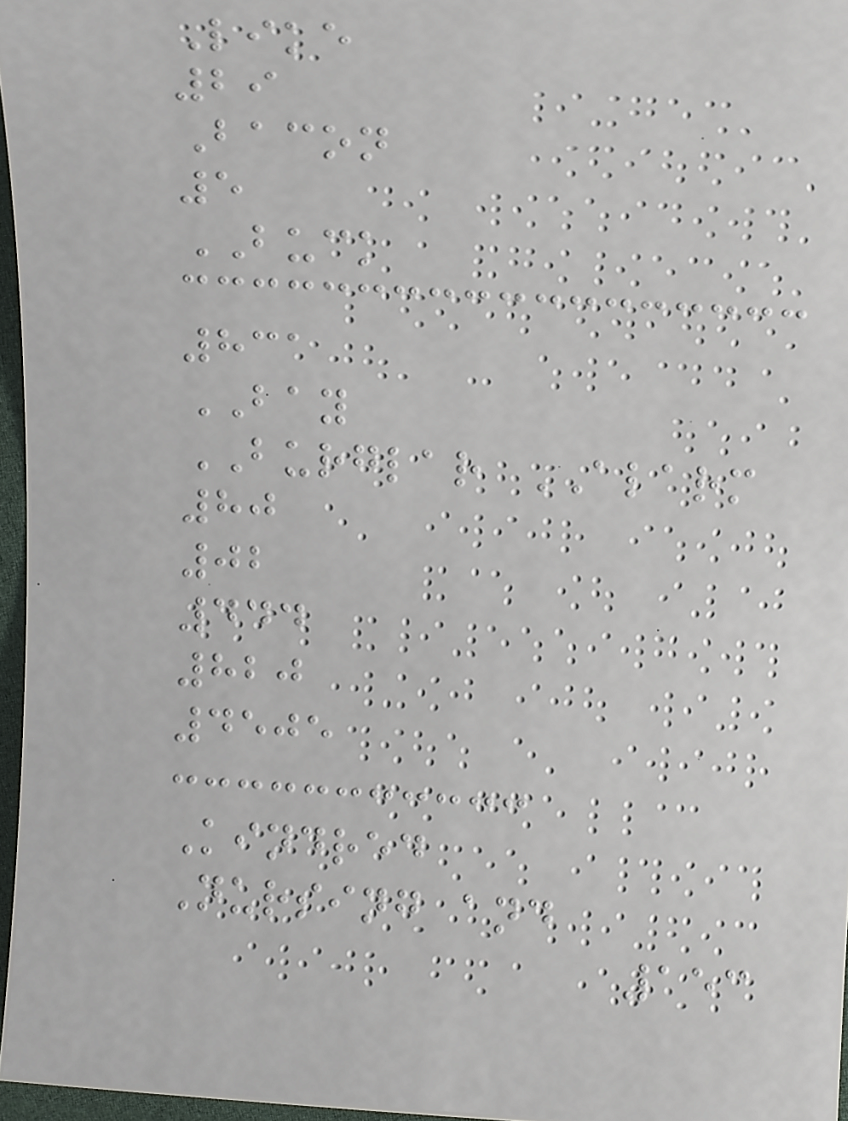Like
29
Bacon
5
BUCK
831
BAY
BURGLAR ALARM
80
02
444
820
4505
Kindred
Nursing and
153
